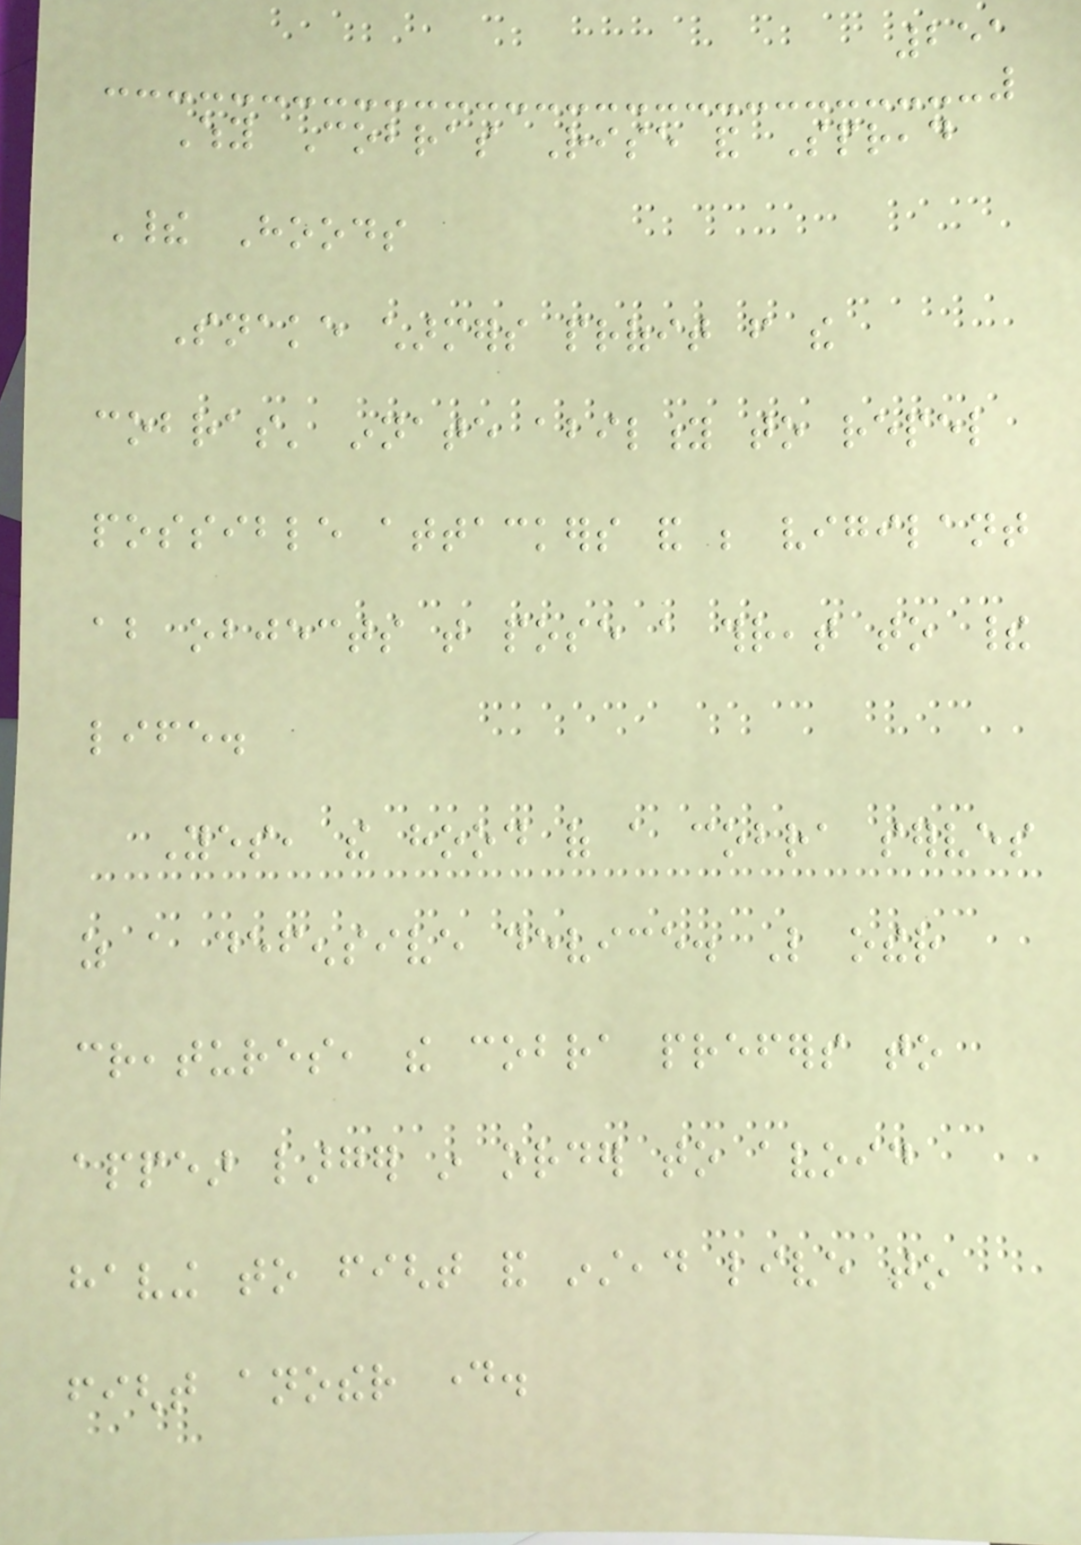251
Why Cobras Rise and Spread
Their Hoods
Snake charmers profit from the
cobras' innate ability to repel
possible attackers and be vigilant
about objects that pose a threat to their
life.
Yes, the hood of a cobra serves
as a defensive device. Like other
creatures, the cobra prefers to
appear larger in order to avoid
having to fight and instead live to
fight another day.
